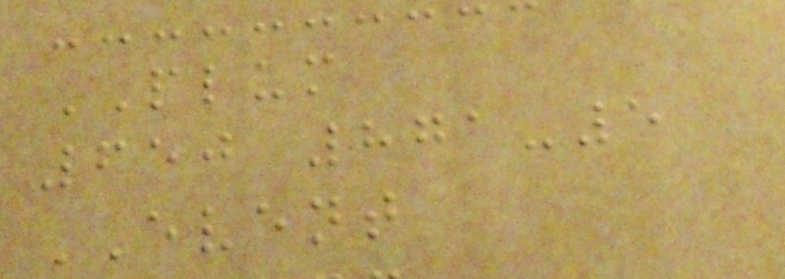PLUM
650 871-5
EVENT
